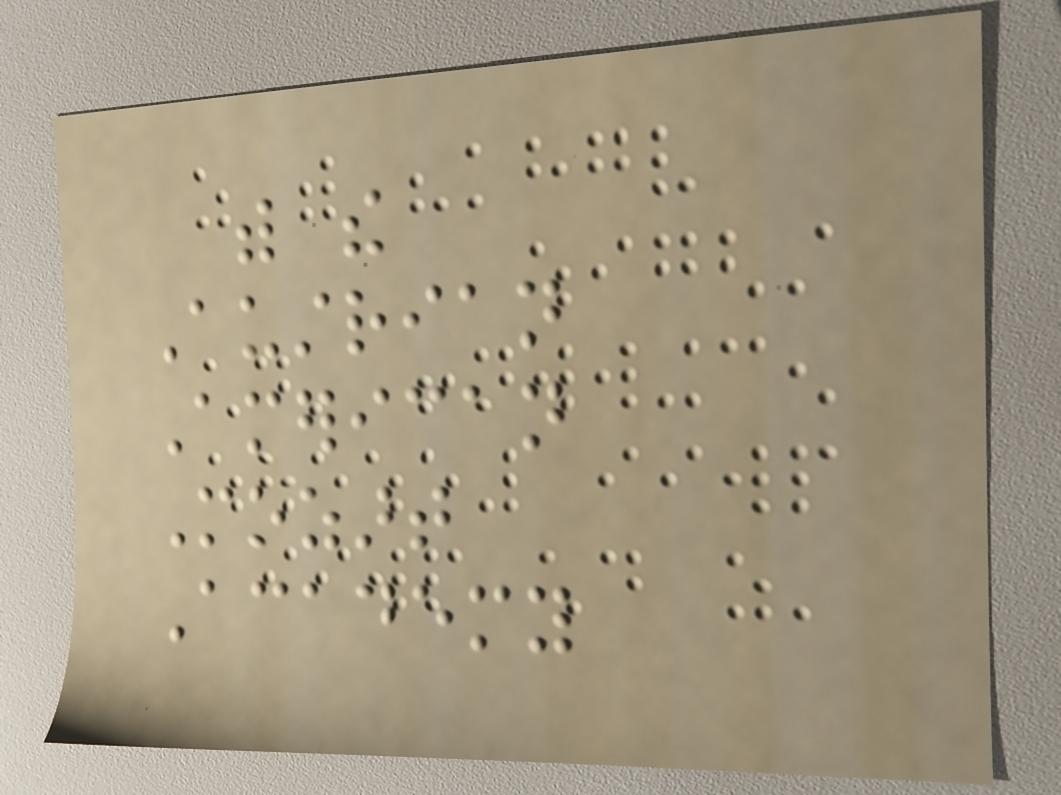with the
Austrian
American
Mozart
Academy
